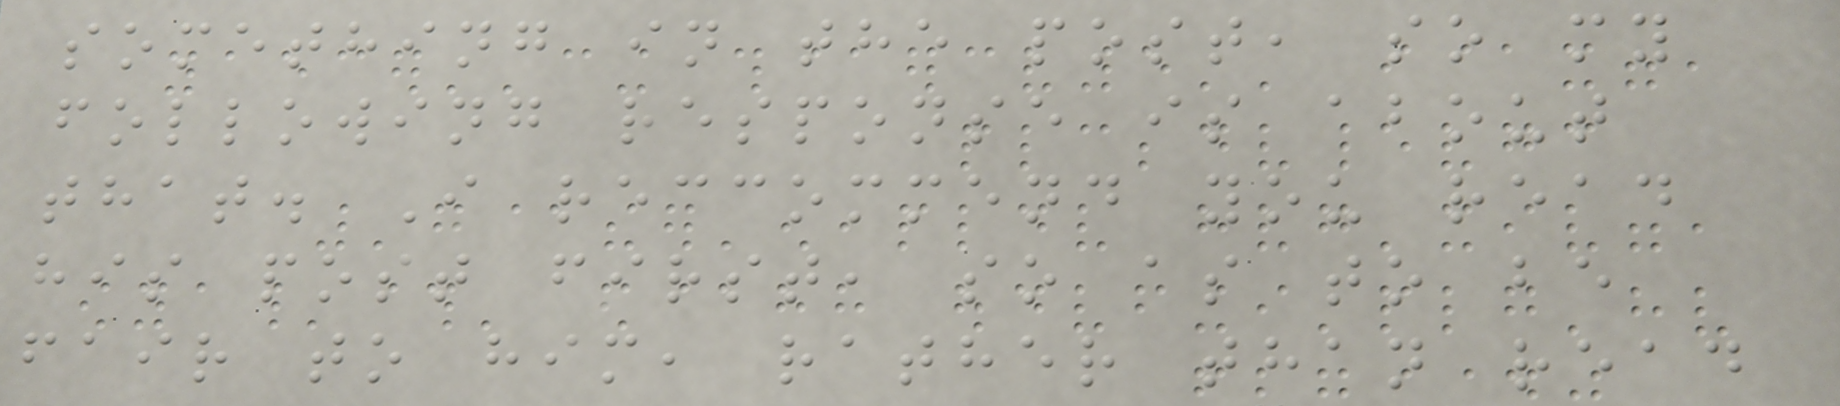something in the post, so my
following response is about
that. I reccommend you read
his post first, so as to be
fair to him, rather than read
